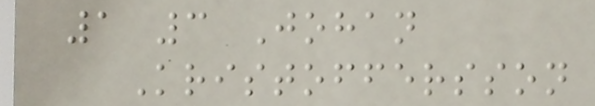1 3 Johan
Kristoffersson
